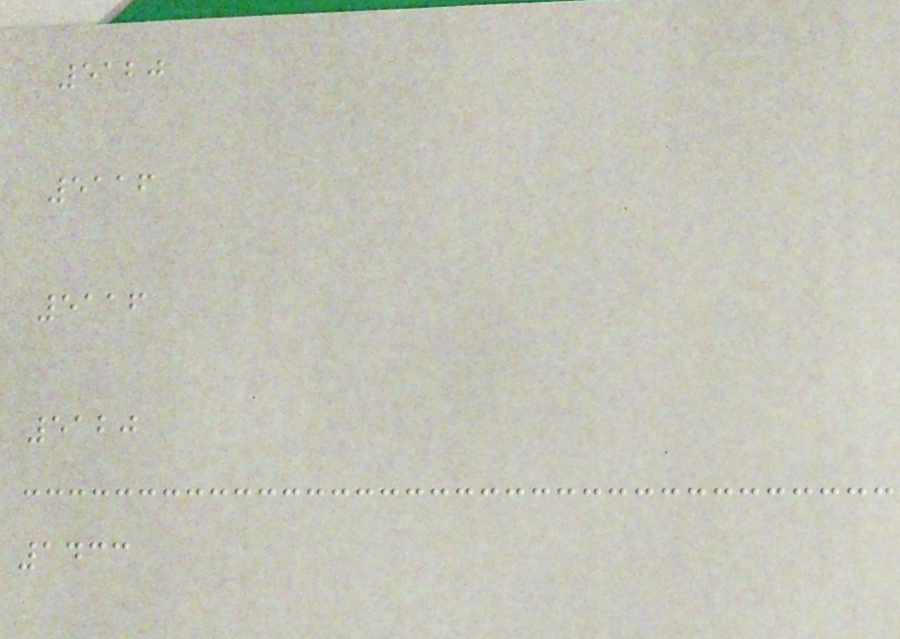5120
5116
5116
5120
1433
